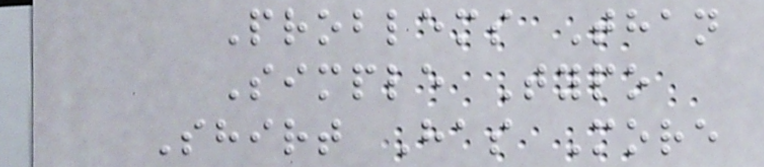Problems Than
Simple Typo
Shirt Has More
